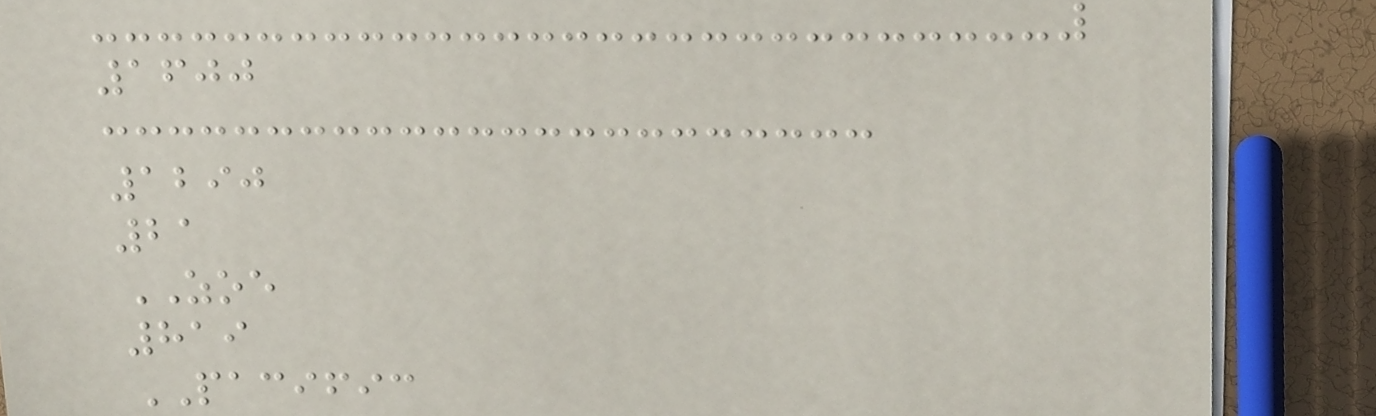1600
1290
21
ZOE
819
PACIFIC
